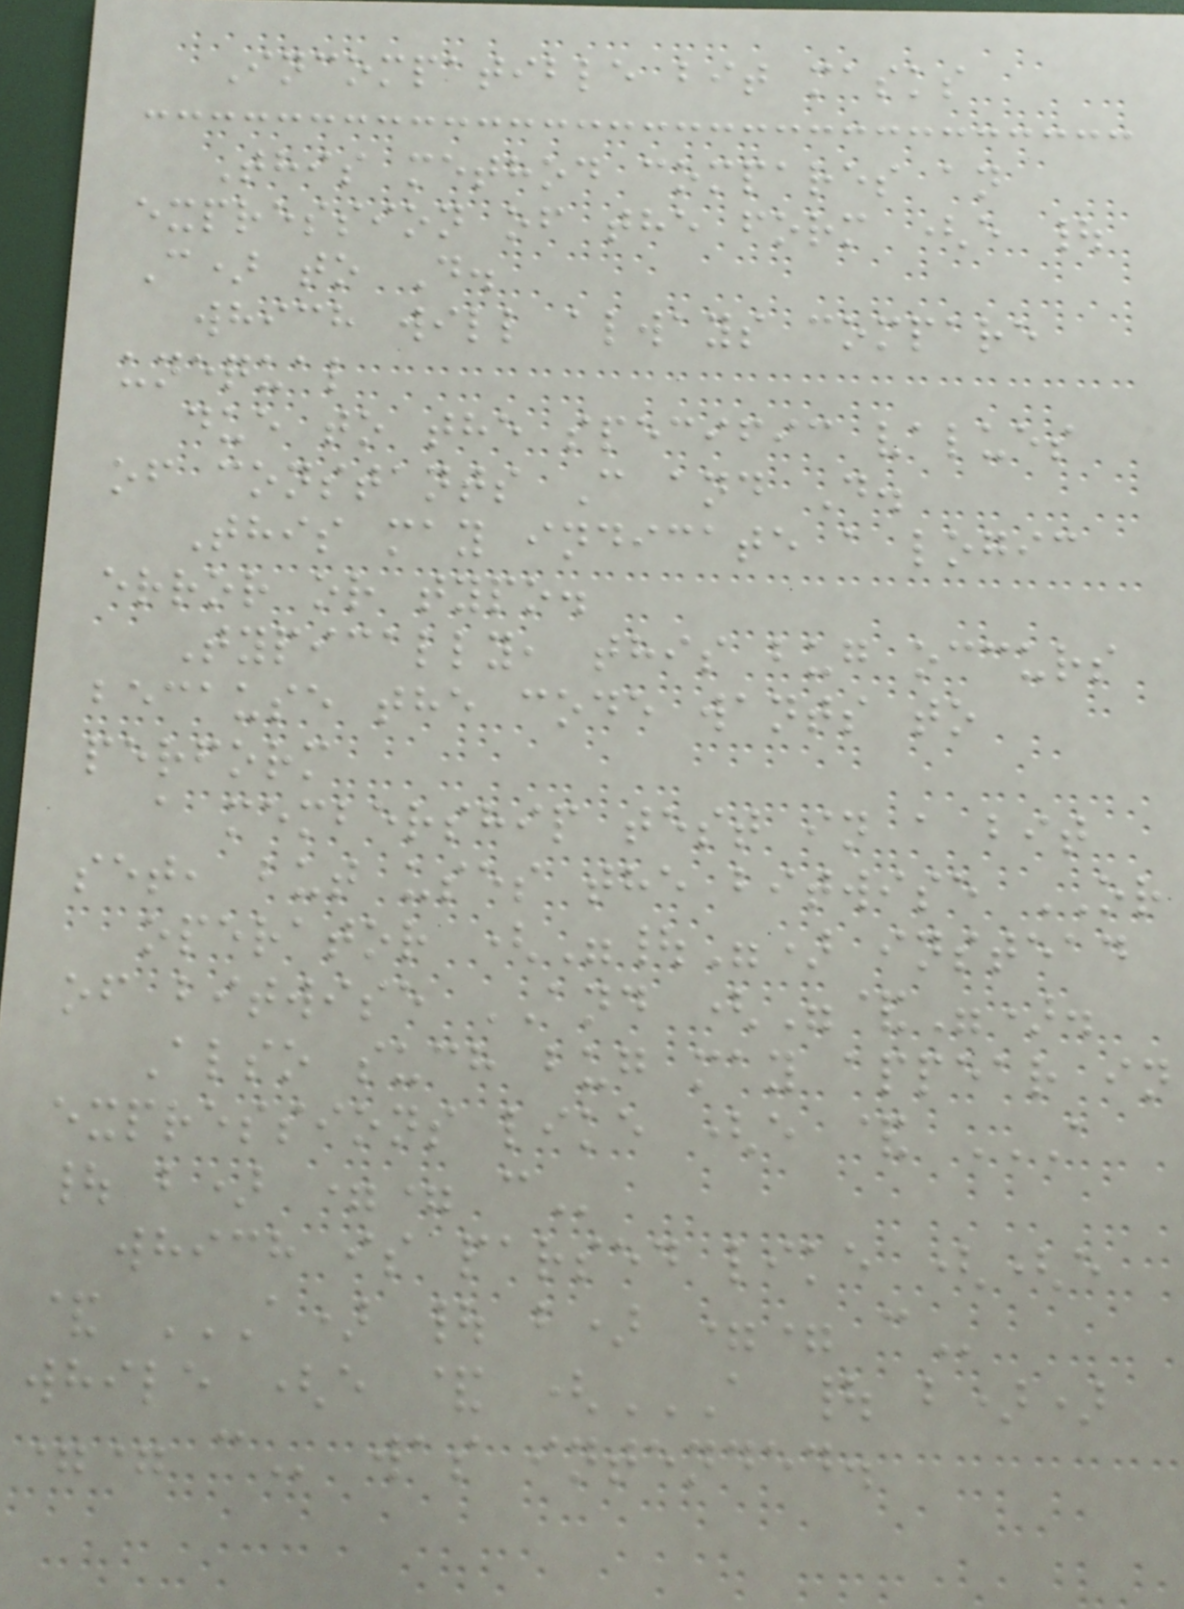Incompatible bit masks
This method compares an
expression of the form (e |
C) to D.
which will always compare
unequal
due to the specific values
of constants C and D.
This may indicate a logic
error or typo.
Typically, this bug occurs
because the code wants to
perform
a membership test in a bit
set, but uses the bitwise OR
operator ("|") instead
of bitwise AND ("&").
Also such bug may appear in
expressions like (e & A
| B) == C
which is parsed like ((e
& A) | B) == C
while (e & (A | B))
== C was intended.
